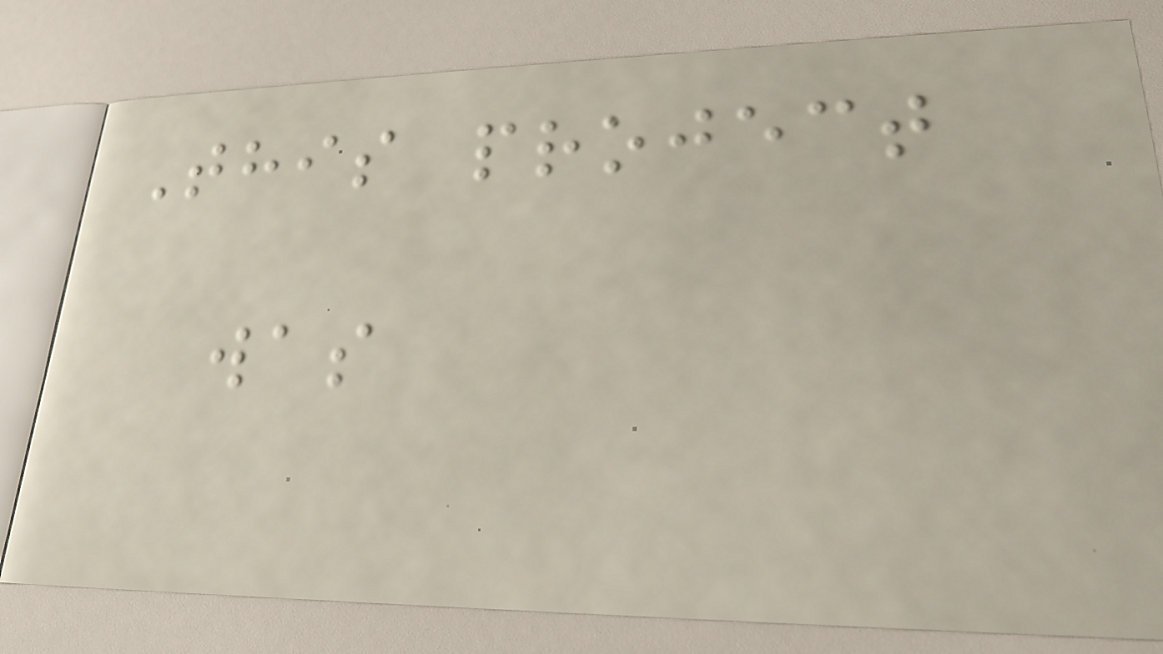This project
was
